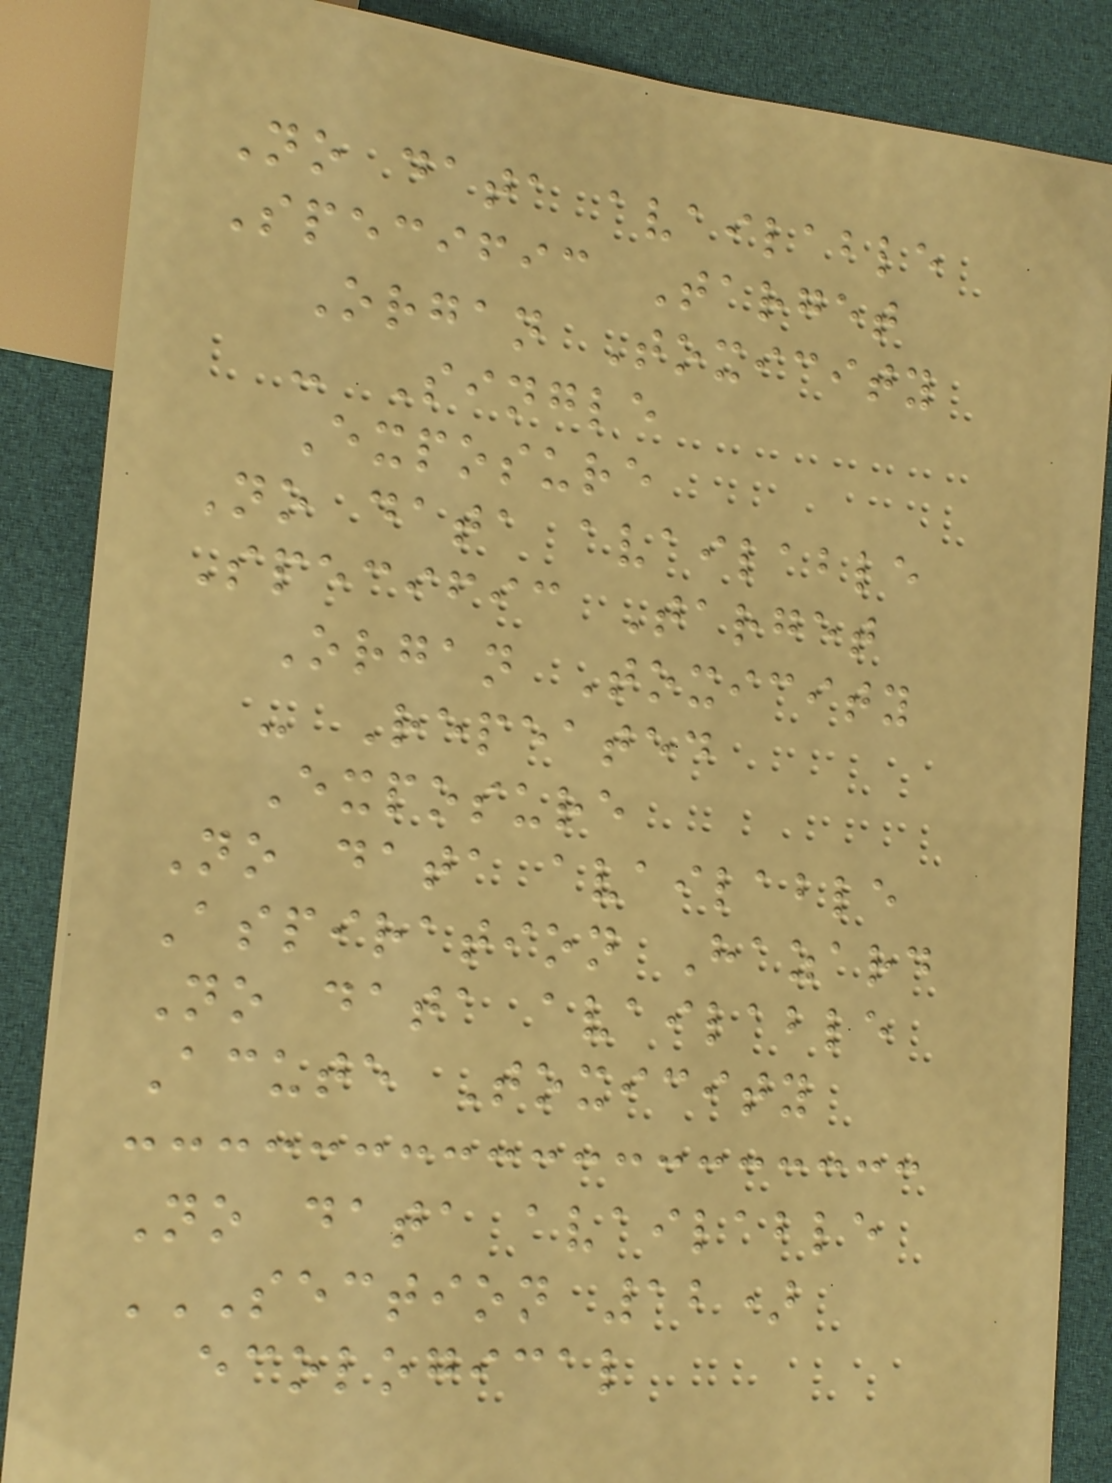No data available
Specific Target
Organ Toxicity
- Single
Exposure
No data available
Specific Target
Organ Toxicity
- Repeated
Exposure
No data available
Aspiration Hazard
No data available
Acute Toxicity
No data available
SECTION 12)
ECOLOGICAL
